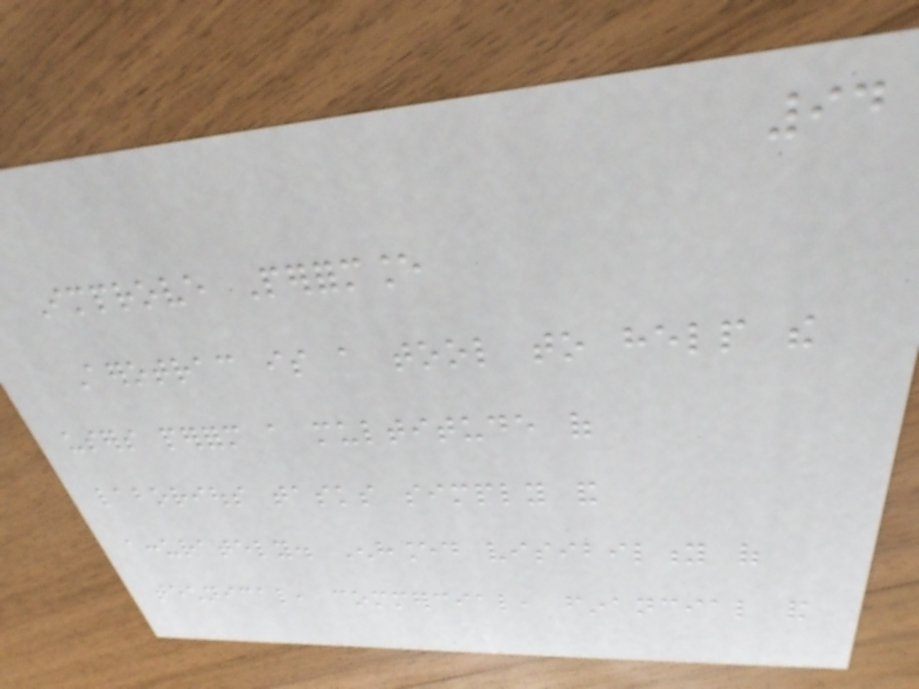94
Improve Performance
Aerotrac is a tool to help the
users perform a multitude of
laborious tasks simply and
accurately. Enhanced visibility of
technical, commercial, financial and
